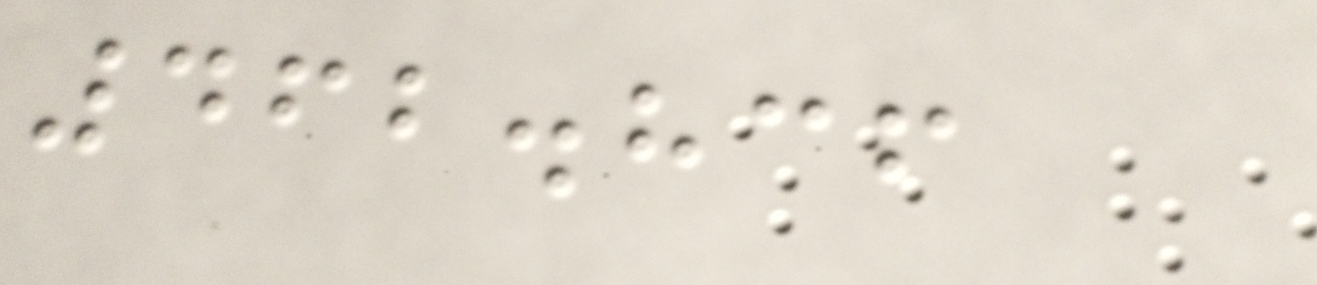462.836
